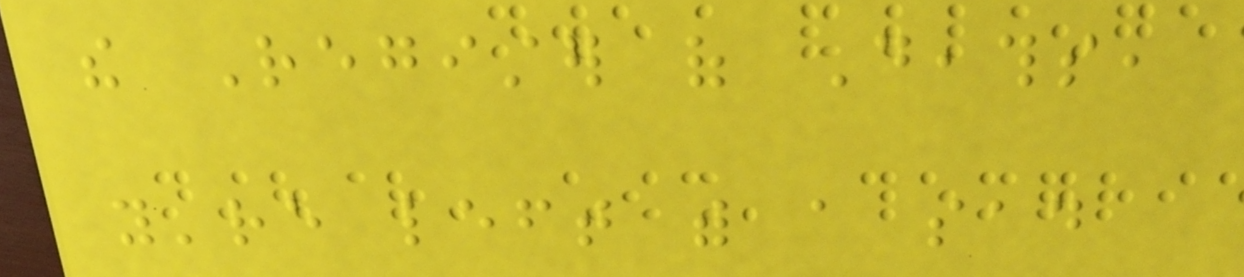the Register of Deaths,
you're left with a sad
